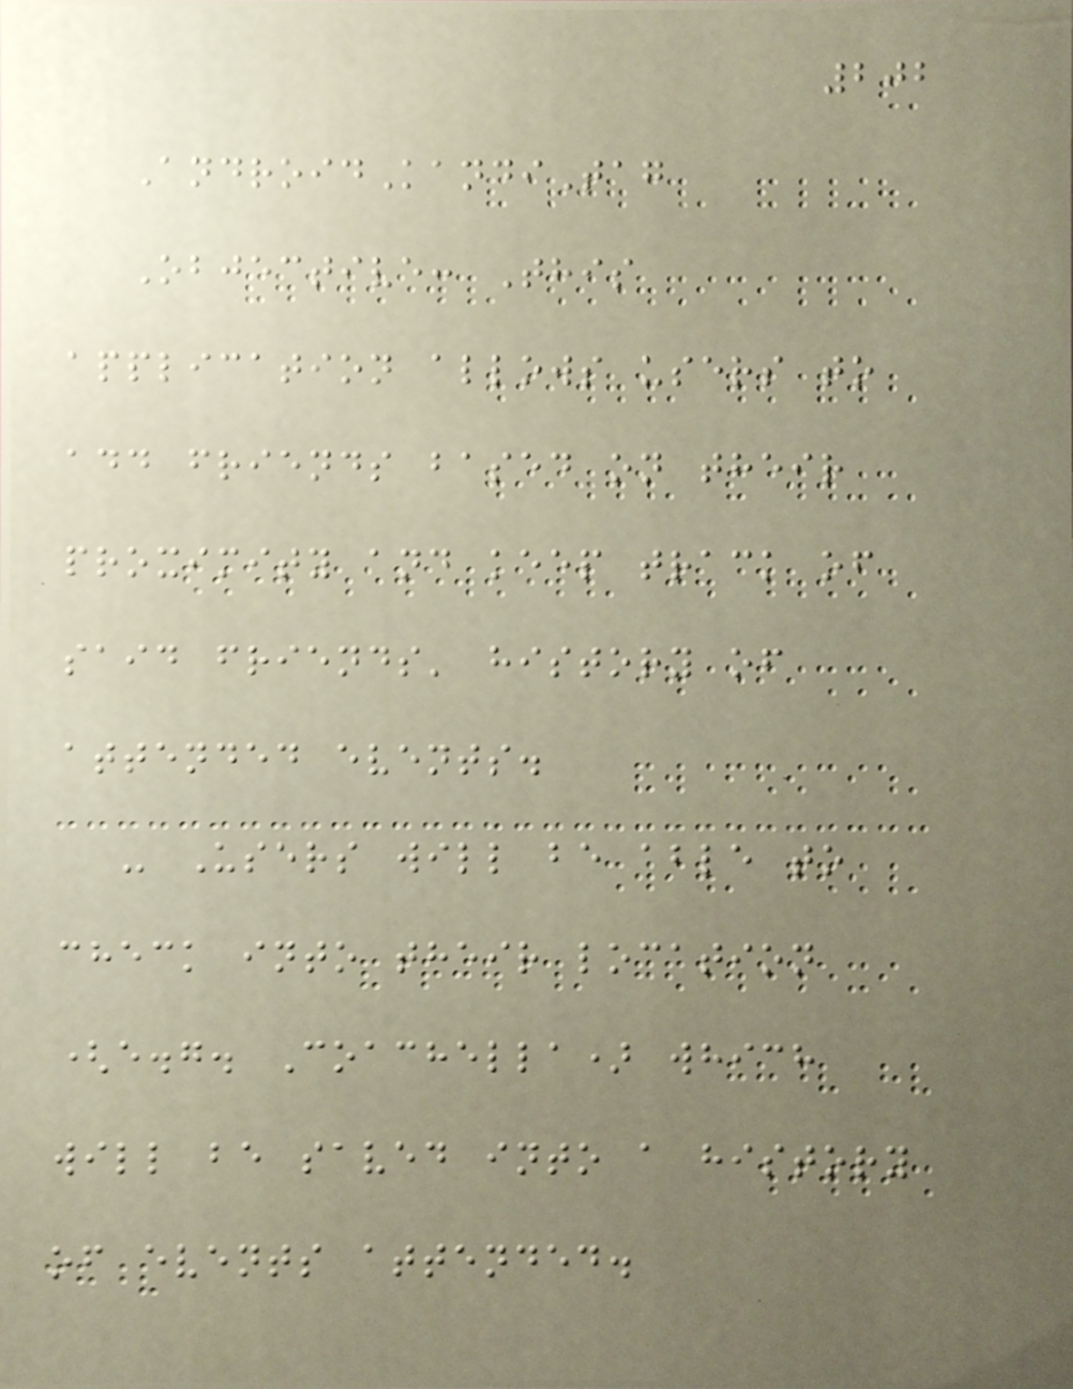202
AndroidKandiTag
Objective: This
application allows users to
add friends based on their
proximity and keep track of
said friends' history of
attended events.
- Users will be able to
check into their location
(e.g. Coachella) which
will be saved into a history
of events attended.
